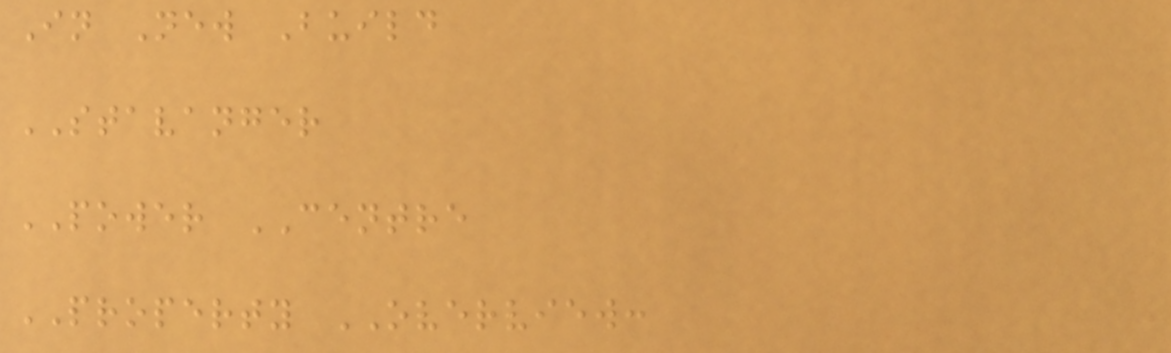In New Build
STAVANGER
POWER CENTRE
PROPERTY OVERVIEW:
